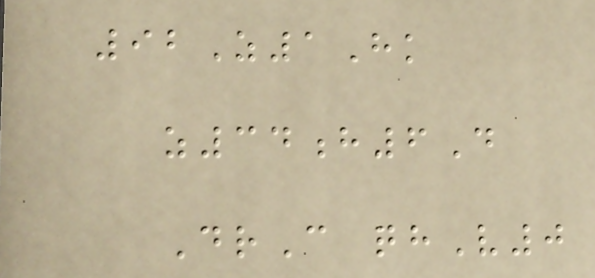92Z1Hk
z34h6D
DrC qhV0
